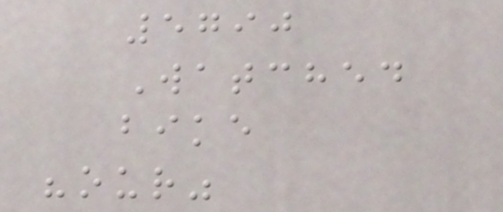5790
Watched
bike
"our"
